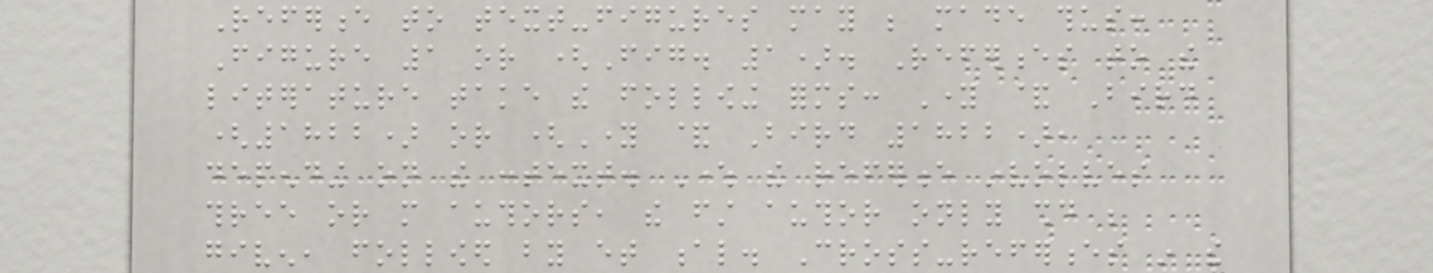Reference to text-figures may be made thus:
Figure 1 or (Fig. 1). References to the
literature take the following forms: Young & Bird
(1822) or (Young & Bird 1822),
depending on the context. Where the reference involves
three or more authors, the first author only should be
given, followed by et al. Cross-references in the
